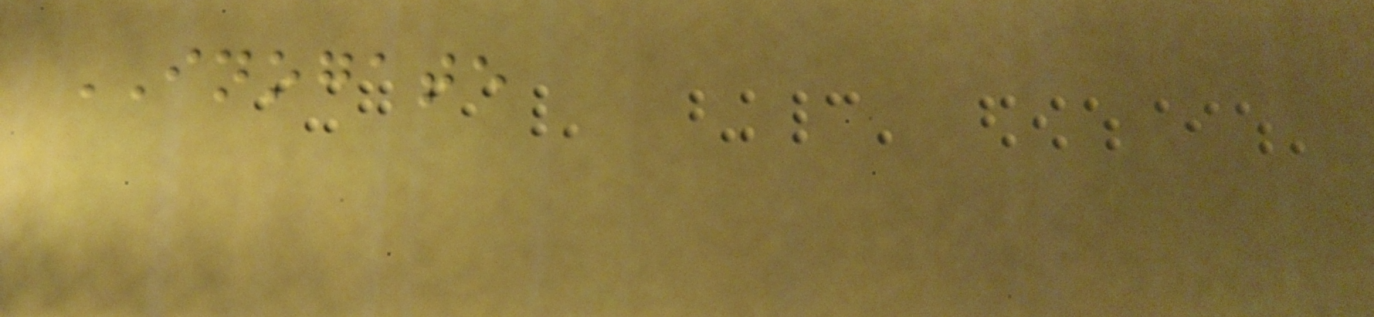INOGATE
